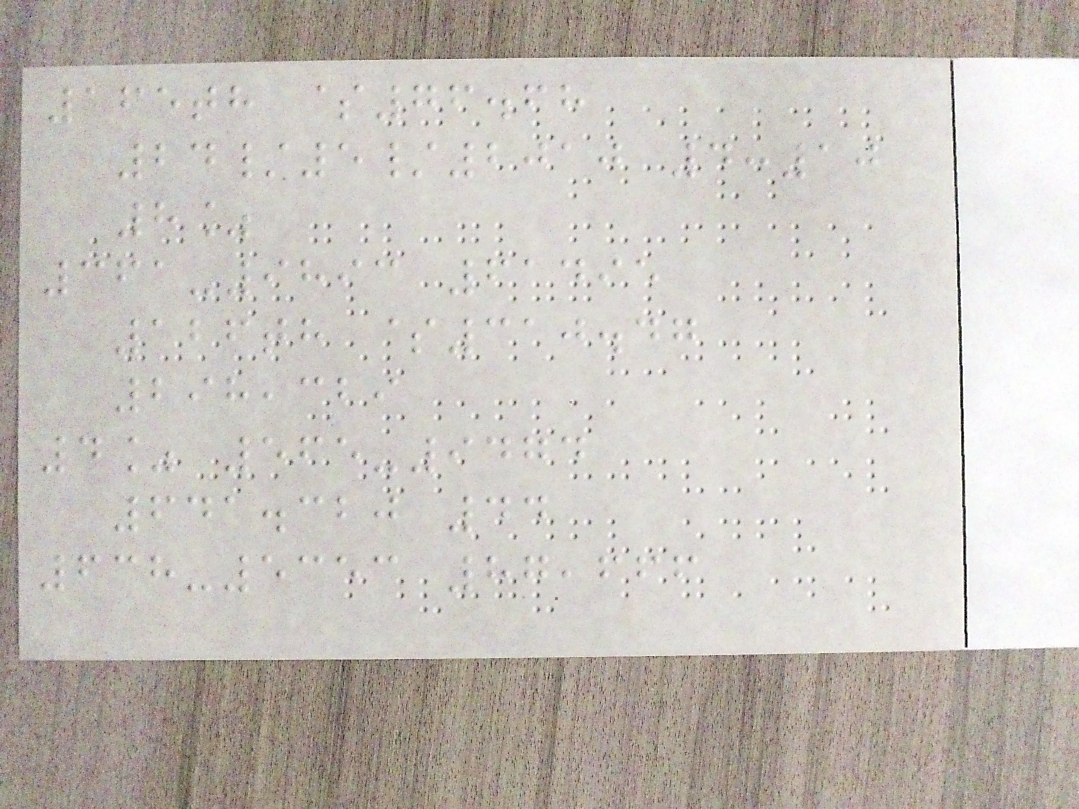165th $76.68
24/5/2010 4:10
8%
361-9893 61495
126th $310.47
298,329
4% 565-9474
641.320 44
638-5353 87,666
